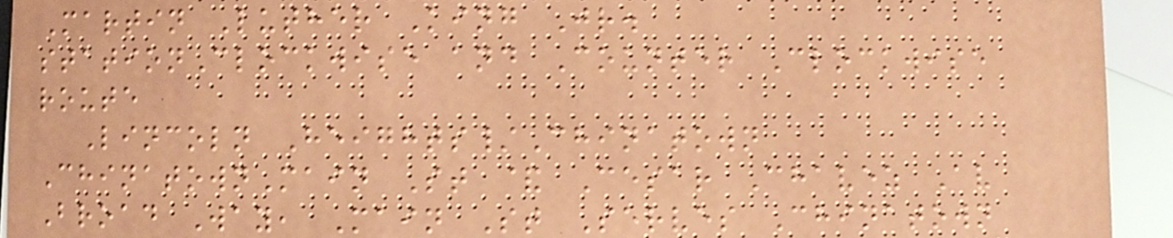Martin Luther King Jr.
stationClockwise and Counter Clockwise
route
Lincoln Heights/Chinatown
ChinatownMain St & Cesar Chavez Av
Broad Way, Main St Serves Chinatown
